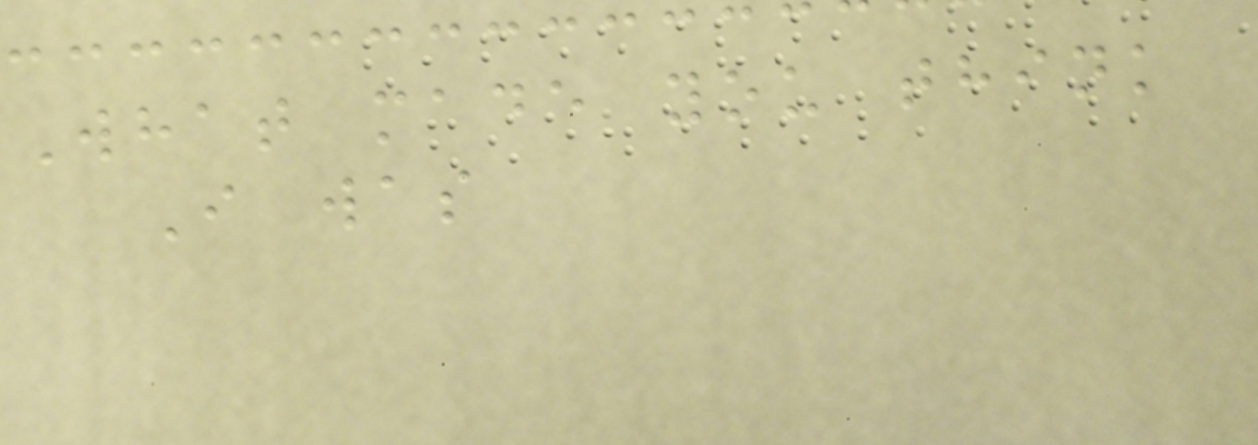What made you think
I was
